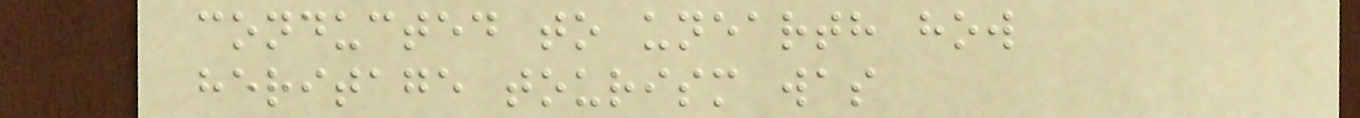conducted to unearth how
heritage tourism was
